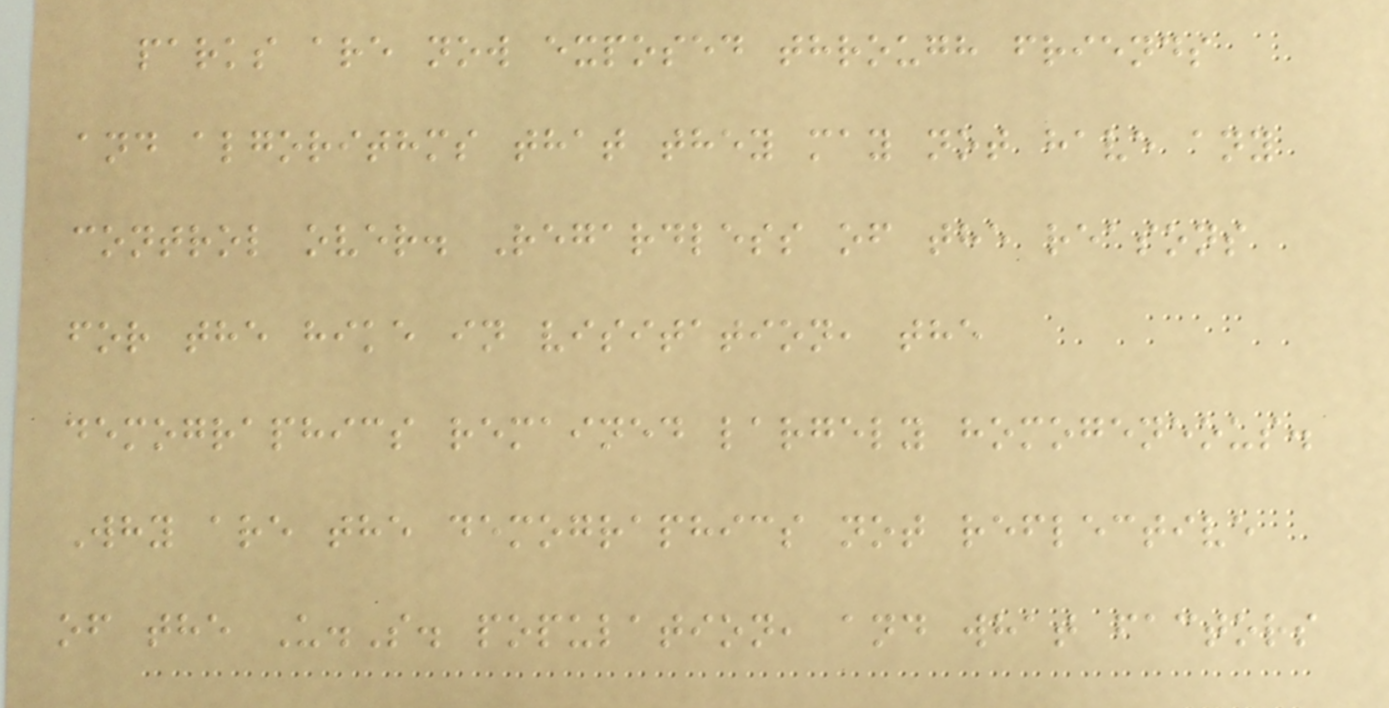parks are now exposed through friends
and algorithms that they may not have any
control over. Regardless of the reasons
for the hike in visitation, the
demographics remained largely homogeneous.
Why are the demographics not reflective
of the U.S. population, and what factors
